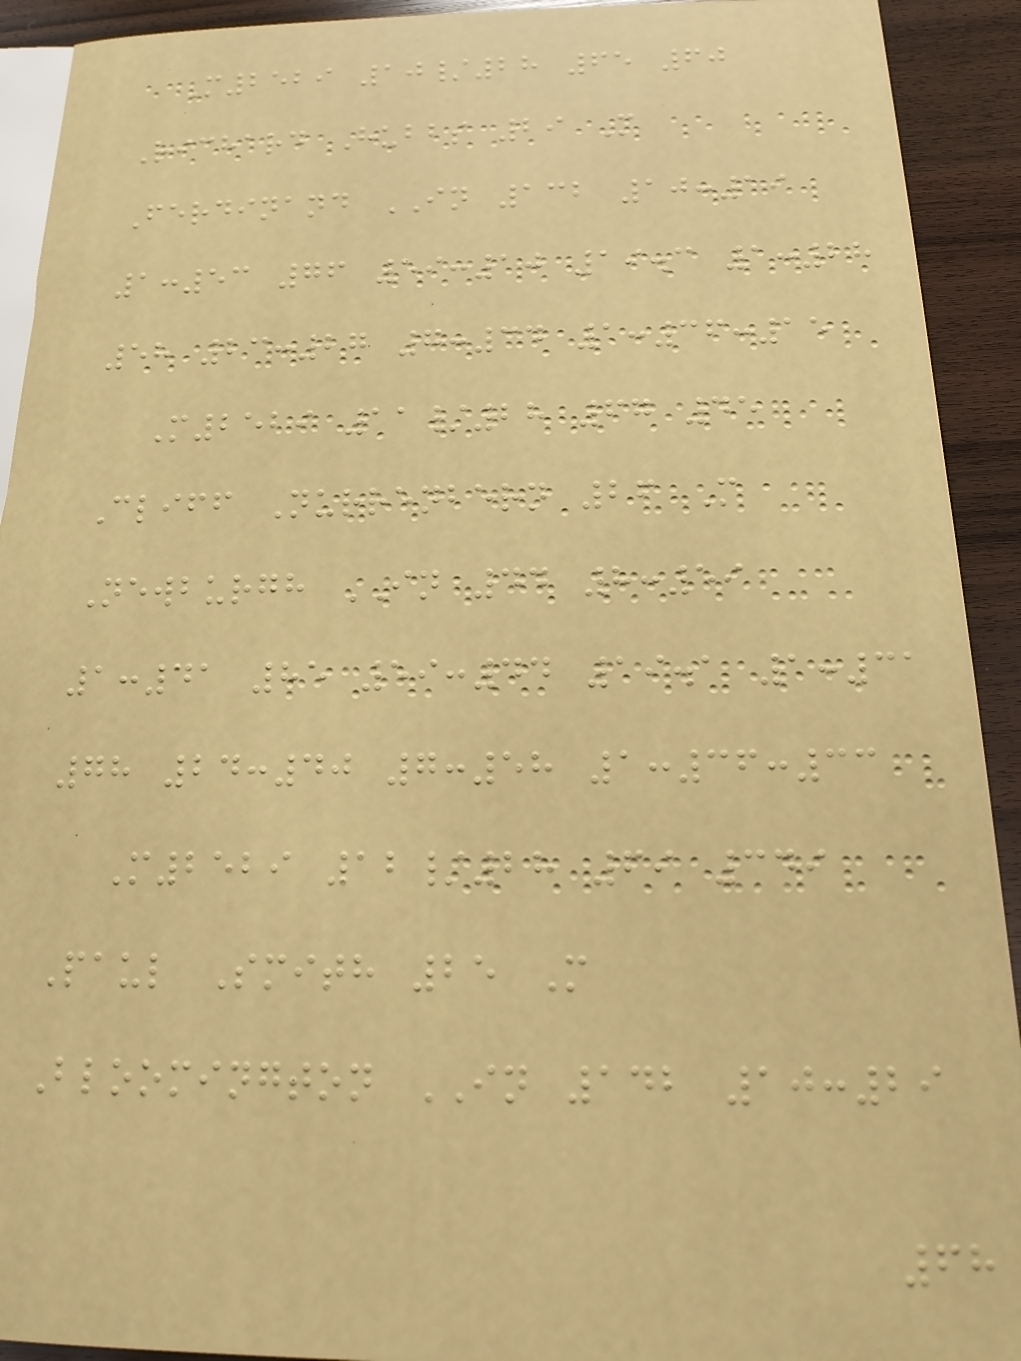M2529 10/28 65 60
Richard Hubbs 29 M
Ferdinand IN 132 10:19
1:53 76 59:10 19.3 1:28
58 23:27 7:34 1:36:15
M2529 11/28 67 45
Cliff Nurrenbern 26 M
Newburgh IN 44 8:59
1:41 85 59:44 19.1 1:31
78 24:40 7:58 1:36:33
M2529 12/28 69 349
Paul Smith 25 M
Bloomington IN 142 10:29
68
